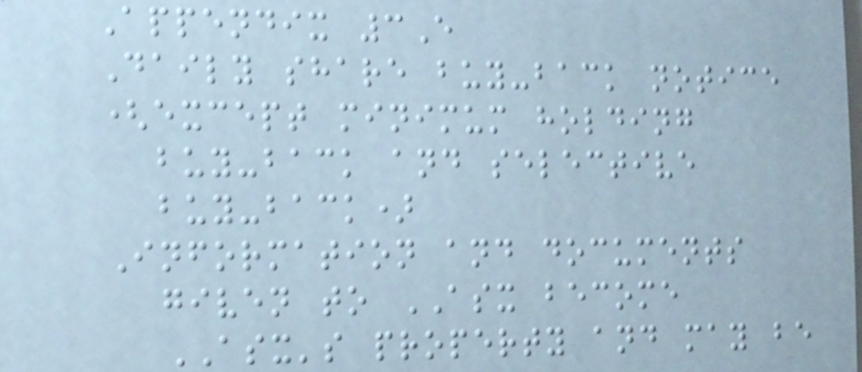Appendix 3E
Daily share buy-back notice
(except minimum holding
buy-back and selective
buy-back)
Information and documents
given to ASX become
ASX's property and may be
